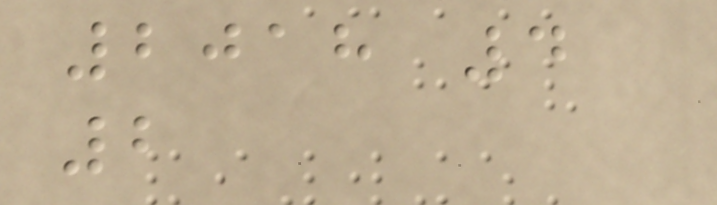2018 4
2
